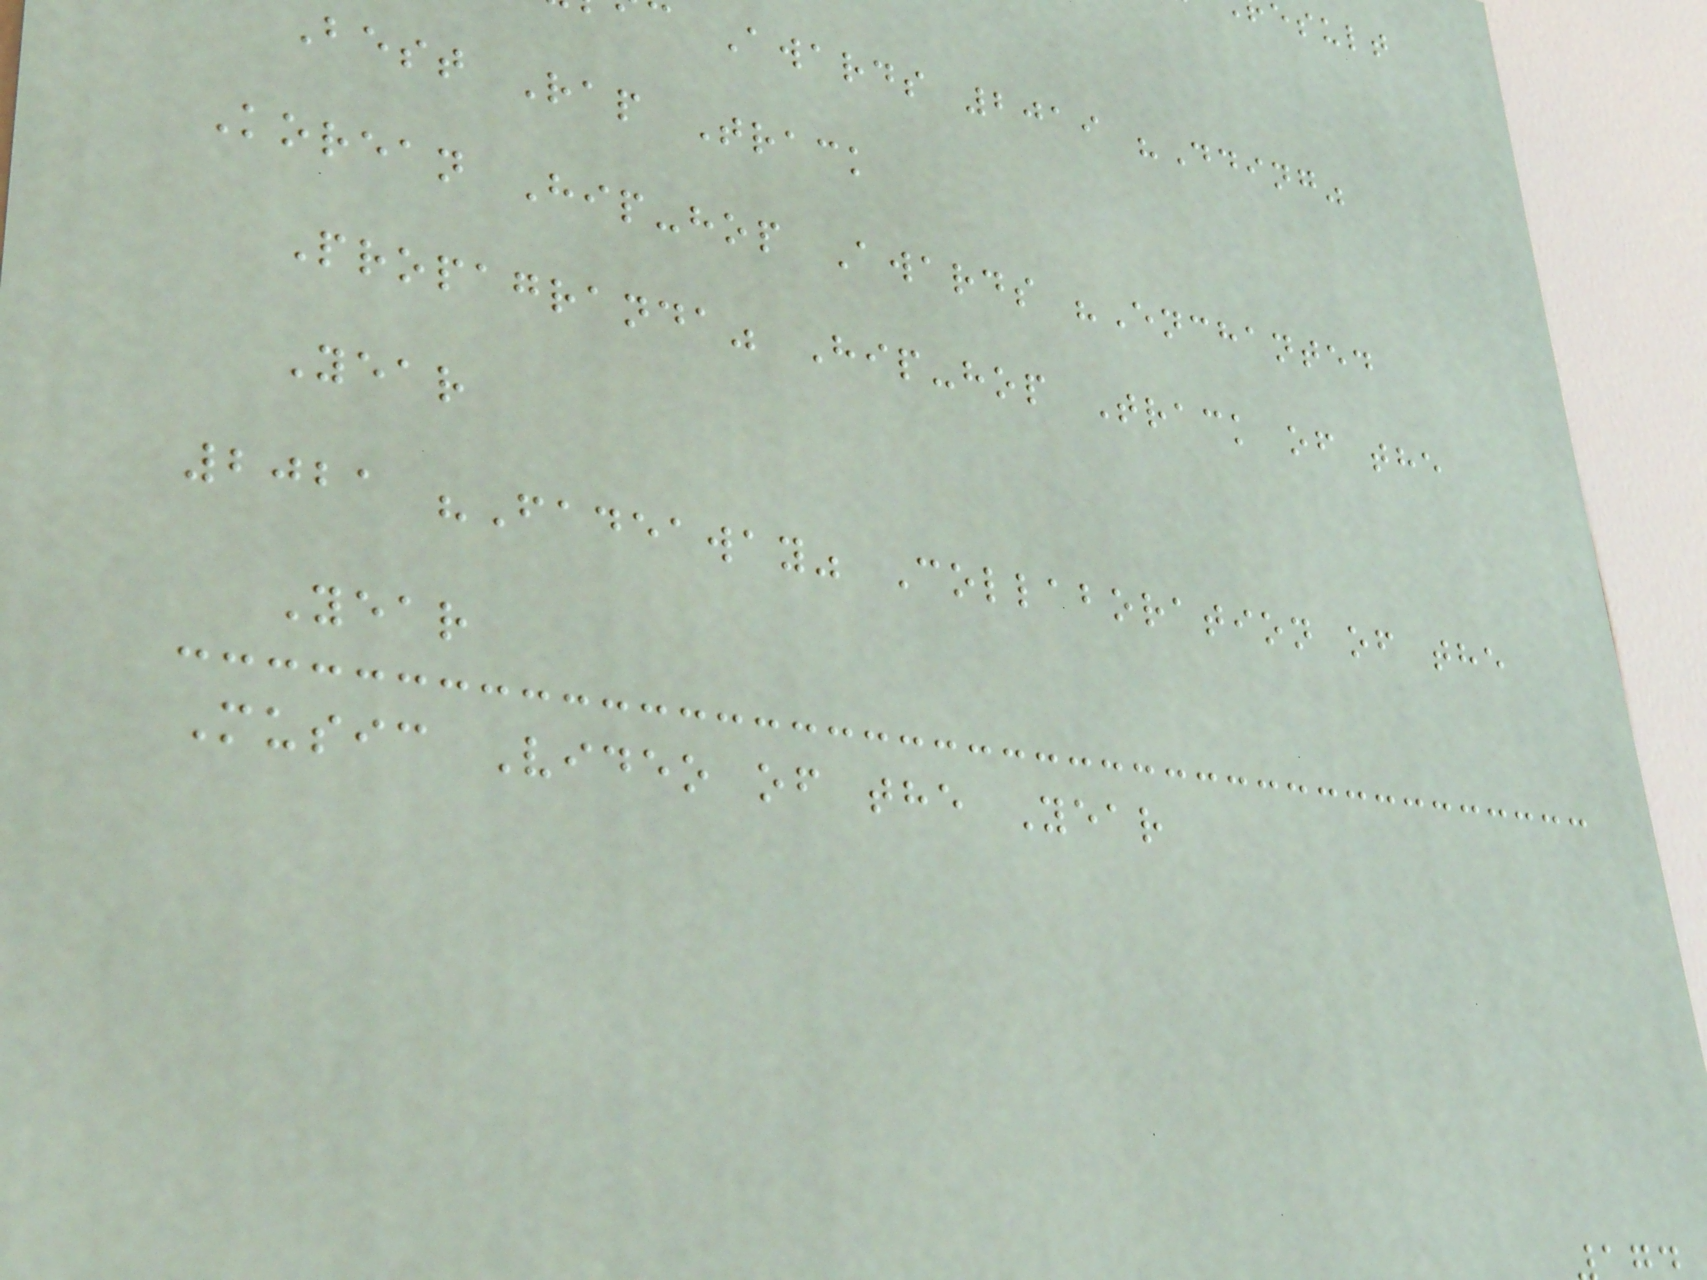Awards 2019 "Dding"
Best Rap Track
Korean Hip-hop Awards "Enchanted
Propagranda" Hip-hop Track of the
Year
2021 "Fadeaway" Collaboration of the
Year
Music Video of the Year
